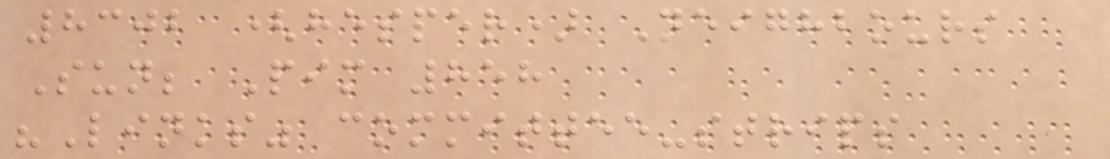8302 (hesper) Neighbours
Sun; Pim 858
"Links" committee-strips
